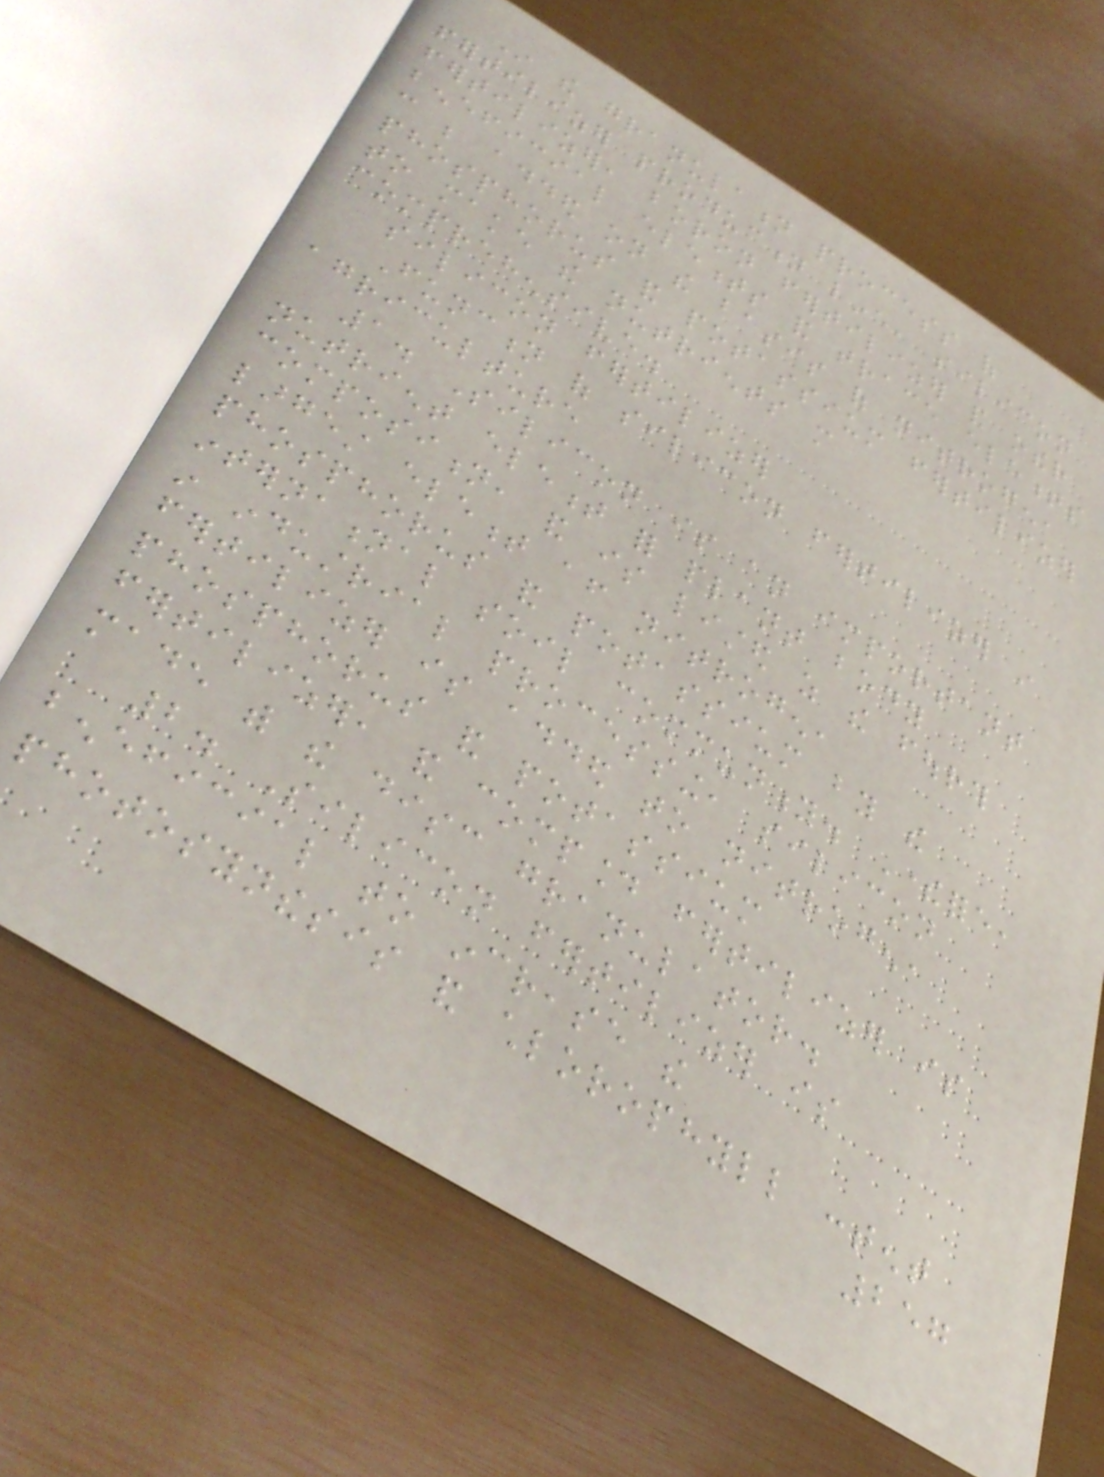In the granulation process of
fertilizer production line, silicon
fertilizer, boron fertilizer and other
beneficial elements and trace elements
can be added on the basis of nitrogen,
phosphorus and potassium fertilizer
to make the nutrients more
comprehensive.
silicon fertilizer
Function of silicon fertilizer in
agriculture
1. Silicon is an important
nutrient element for plant body
composition, and is listed as the fourth
largest element after nitrogen,
phosphorus and potassium by the
international soil community. Therefore,
in industrial processing, silicon
fertilizer is added to nitrogen,
phosphorus and potassium
fertilizer, and compound fertilizer is
made with the disc granulator.
2. Silicon fertilizer is
beneficial to increase the
photosynthesis and chlorophyll content
257
